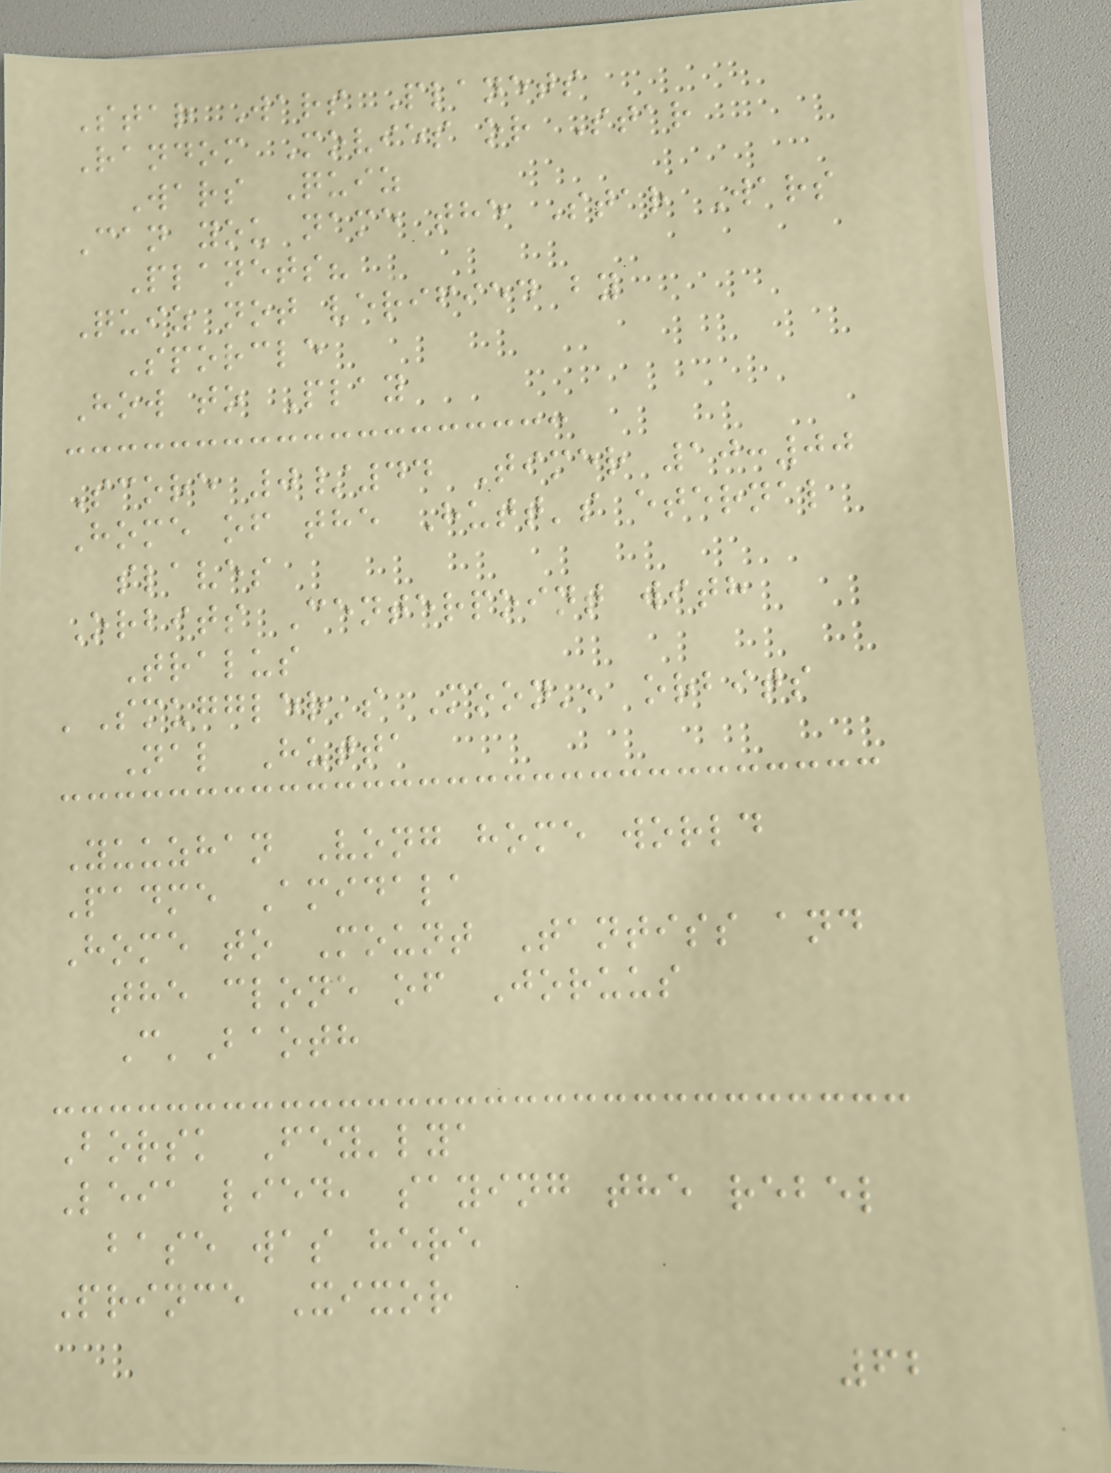Star Wars Planets
Random Movies or Star
Wars Quiz
Can you name the Star Wars
Planets?
Quiz not verified by
Sporcle
How to Play
Score 0/44 Timer 10:00
Home of the Hutt's eternal
slaves
Orbits Centerpoint with
Tralus
'Smuggler's Moon', orbits
Nal Hutta
Yuuzhan Vong home world
Padme Amidala
Home to Mount Tantiss and
the clone of Joruus
C'Baoth
Borsk Fey'lya
Leia lied, saying the rebel
base was here
Prince Xixor
62
